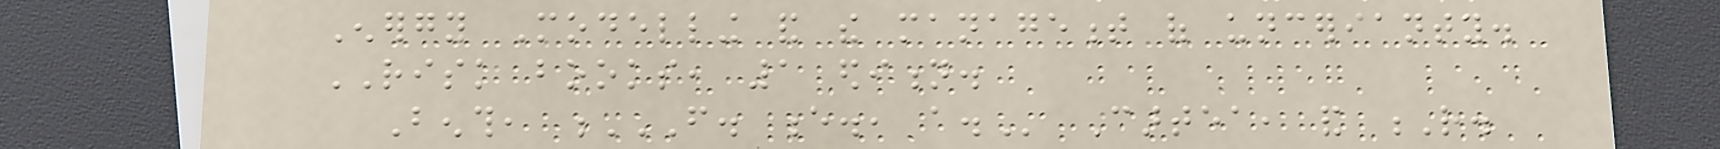Energy Modelling and the management of uncerianty.
RISK books, 1 edition.
Benth, F. E., A. Cartea, and R.
